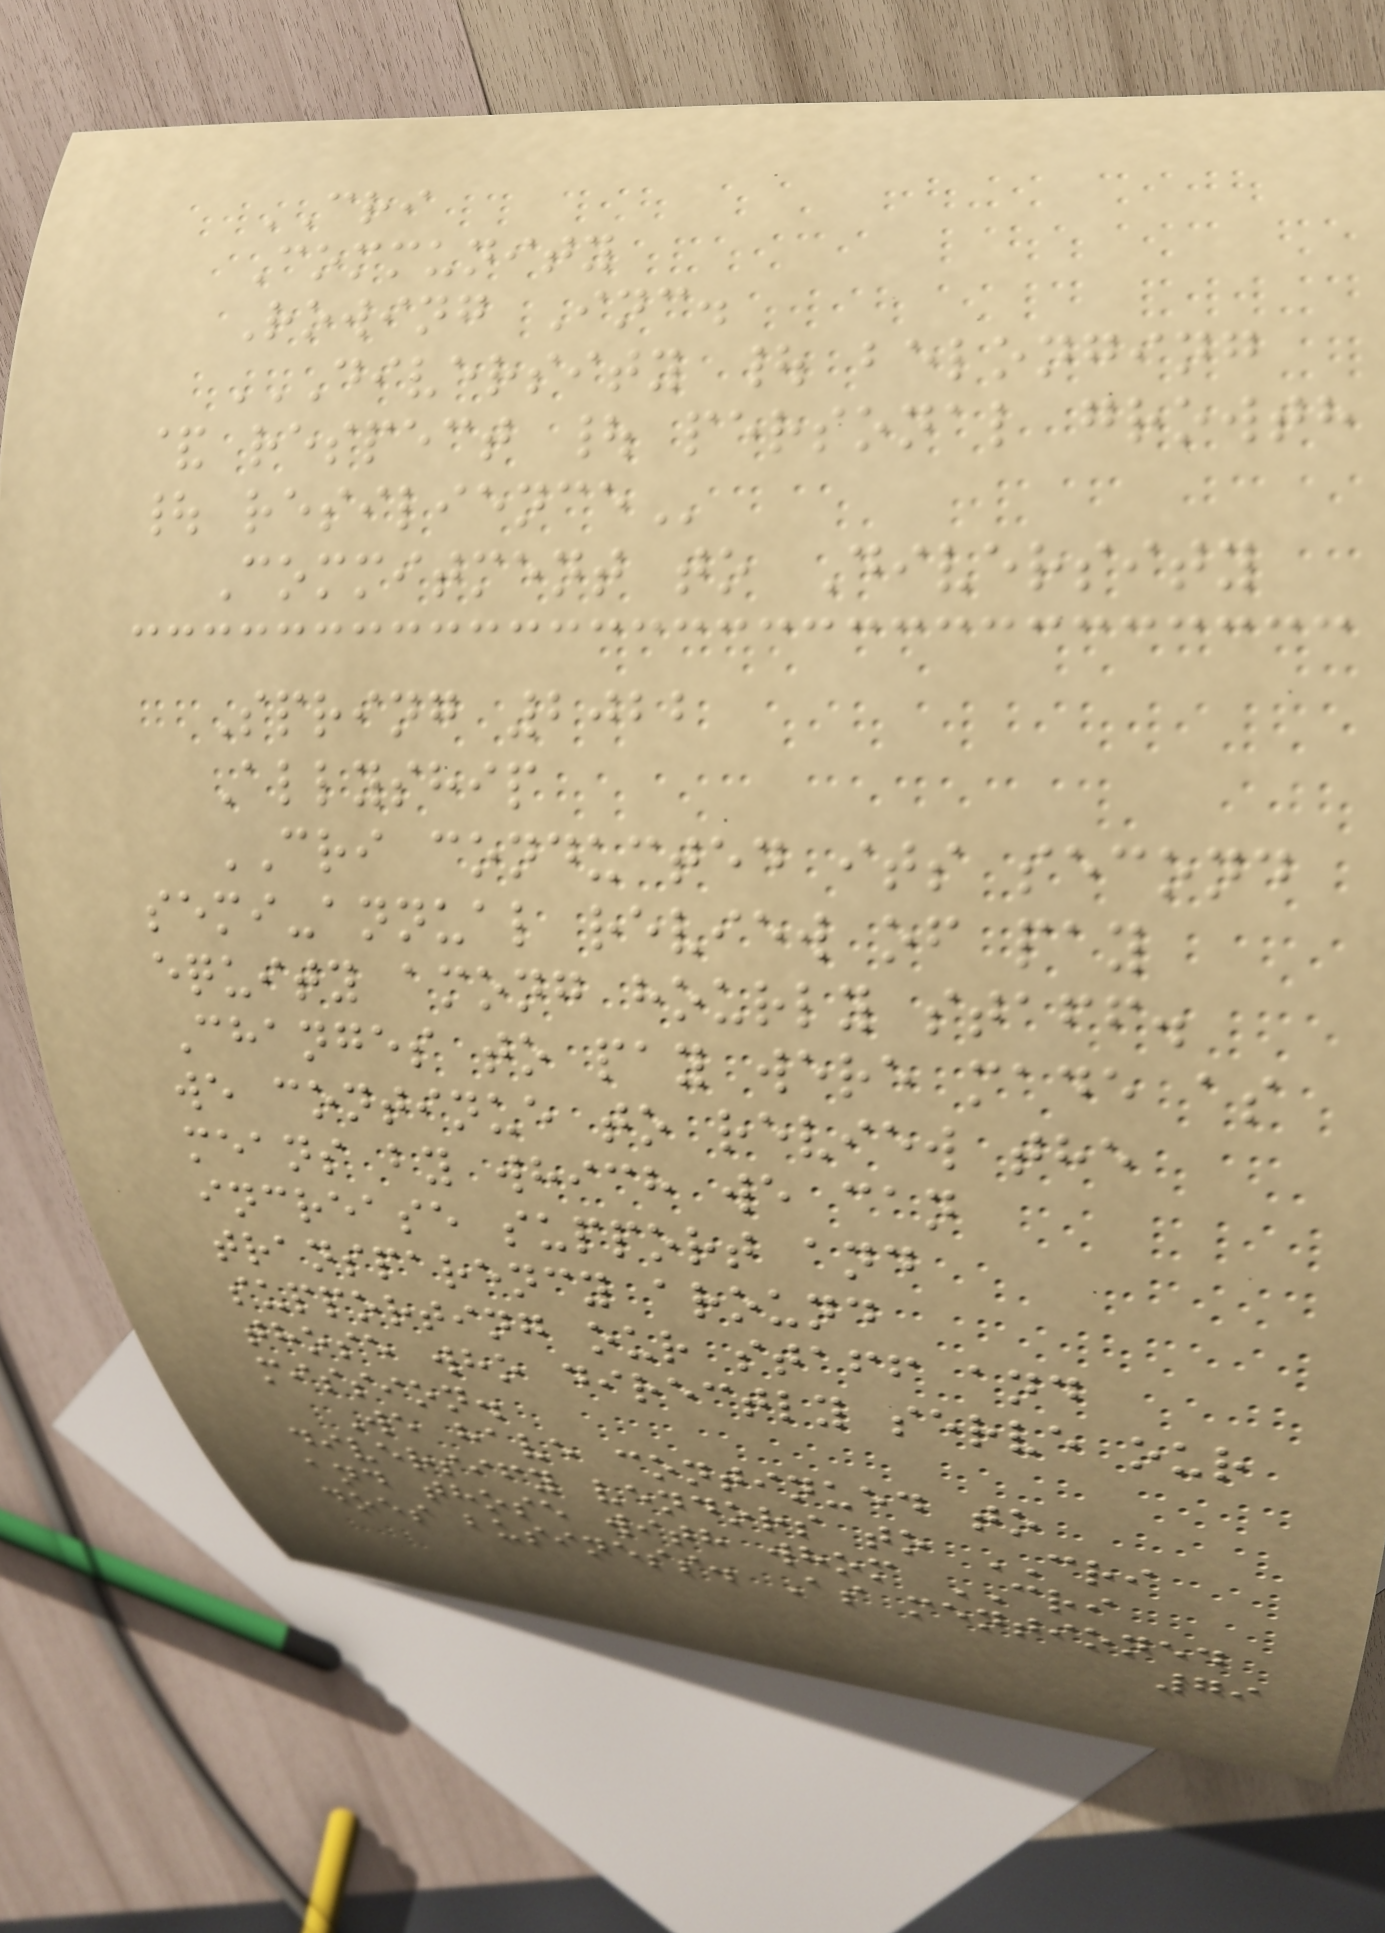CRI
Community
Rowing Inc.
DIVERSITY | BELONGING
& RESPECT | PERSONAL GROWTH
| RESILIENCE
Commitment to Diversity
Spring 2022
Allyship
CRI conducted its second
semi-annual review of pay
equity among hourly staff.
Changes to pay were made as
we continue to review the
means by which we can
increase support and
transparency around
supporting our staff and
those who directly serve our
mission.
We have continued to
diversify vendors to CRI
and those with whom CRI
does business. As mentioned
79
